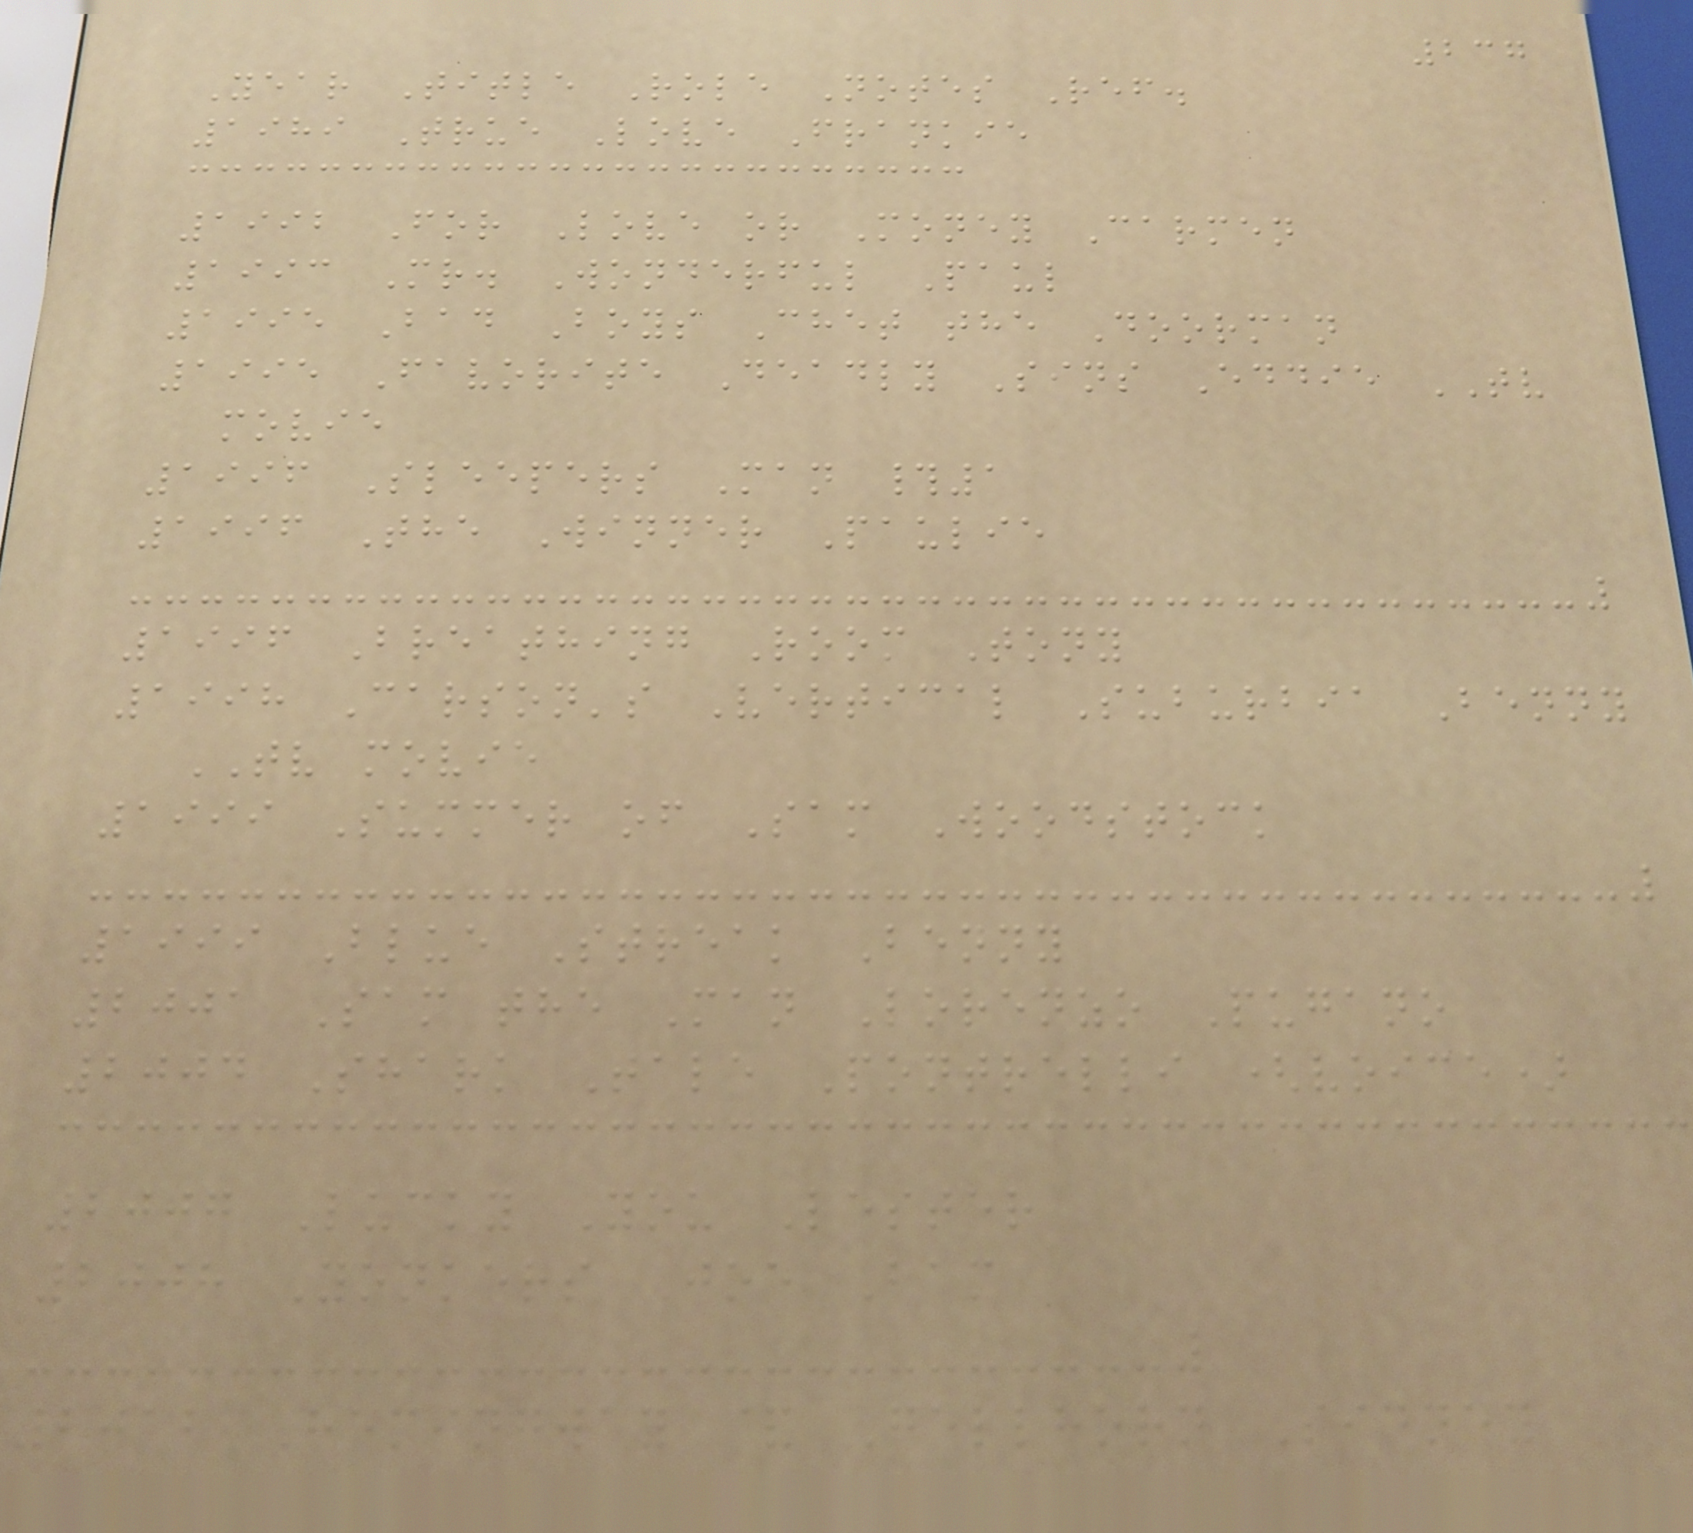237
Year Title Role Notes Ref.
1989 True Love Frankie
1992 For Love or Money Carmen
1993 Mr. Wonderful Paul
1995 Bad Boys Chet the Doorman
1995 Favorite Deadly Sins Eddie TV
movie
1996 Sleepers Man #1
1996 The Winner Paulie
1996 Breathing Room Tony
1998 Carson's Vertical Suburbia Benny
TV movie
1999 Summer of Sam Woodstock
1999 Blue Streak Benny
2001 Sam the Man Lorenzo Pugano
2004 Shark Tale Pontrelli (voice)
2007 Lucky You Lester
2008 Yonkers Joe Bam
2012 Hemingway & Gellhorn Sidney
